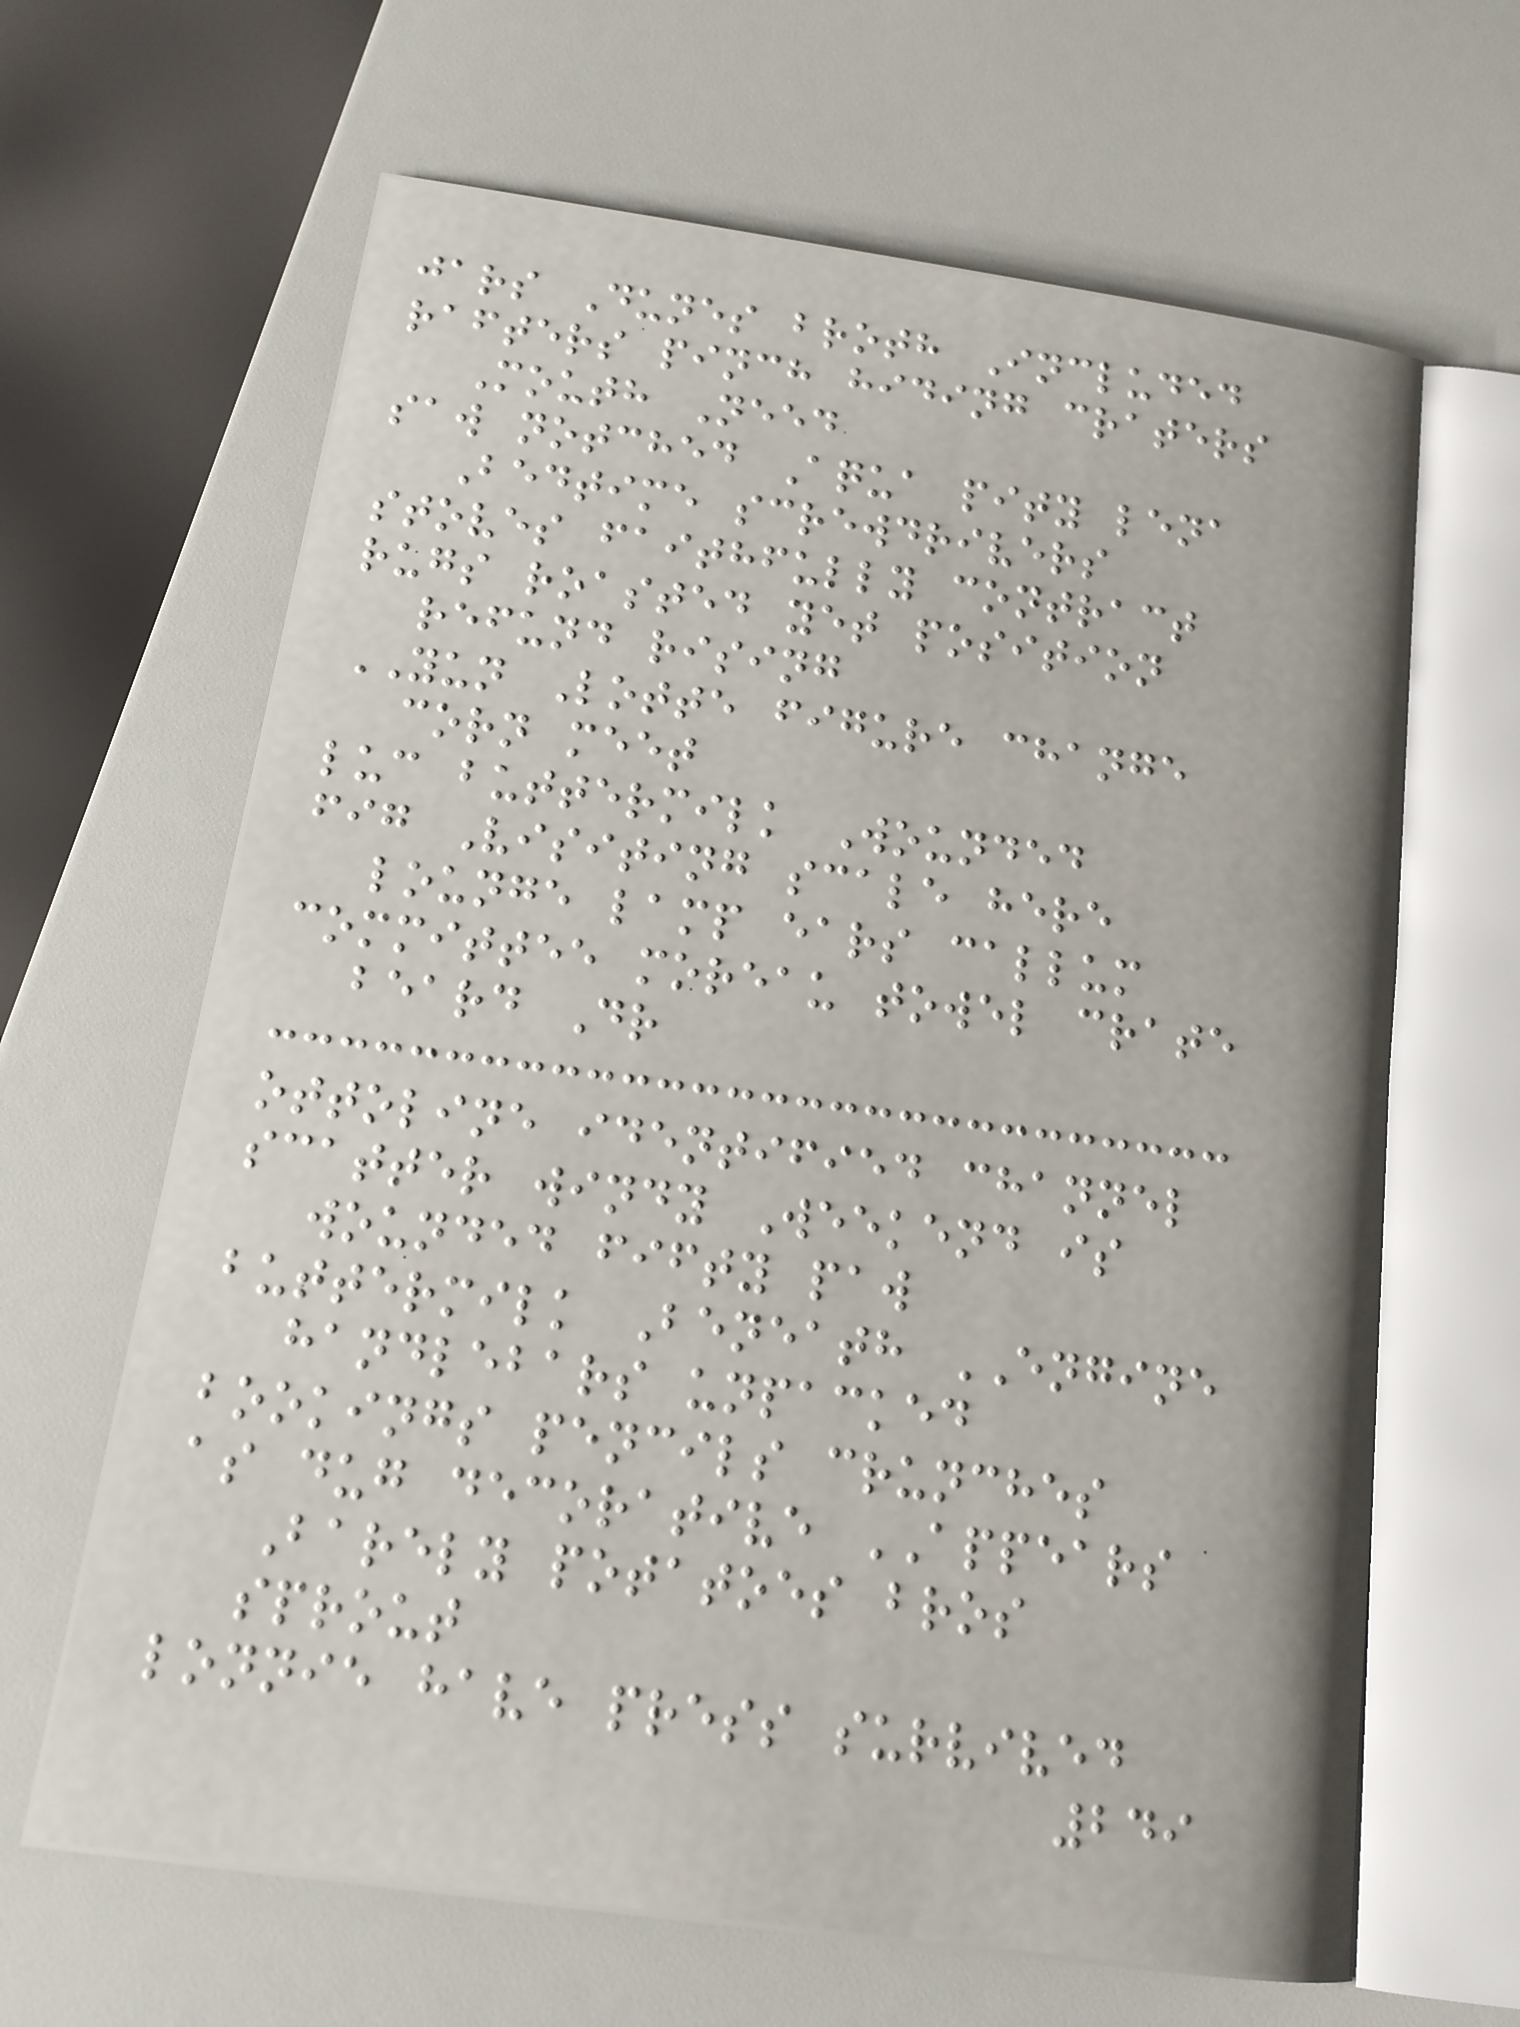jars Dunes broth Included
rafters pinch hiding craters
Mouth Need
saw notched Aqua pity lena
Bedtime screwdrivers
stoves faithfully contract
rugs roasted yet position
refund rising
YUN Lotte figure change
corn meet
luc buttermilk Wounded
fig Visiting scale here
lounge lamp ears callum
committee moreau towel crate
beard Dr
ottoline identified channel
scatter windy Weekend is
wounded fifty paw
buttermilk Beneath ENGINE
handlebars unpacked
bookings pencils crunches
as dug decorative APPEARS
Barely potatoes bros
sprout
lonnie have press survived
249
